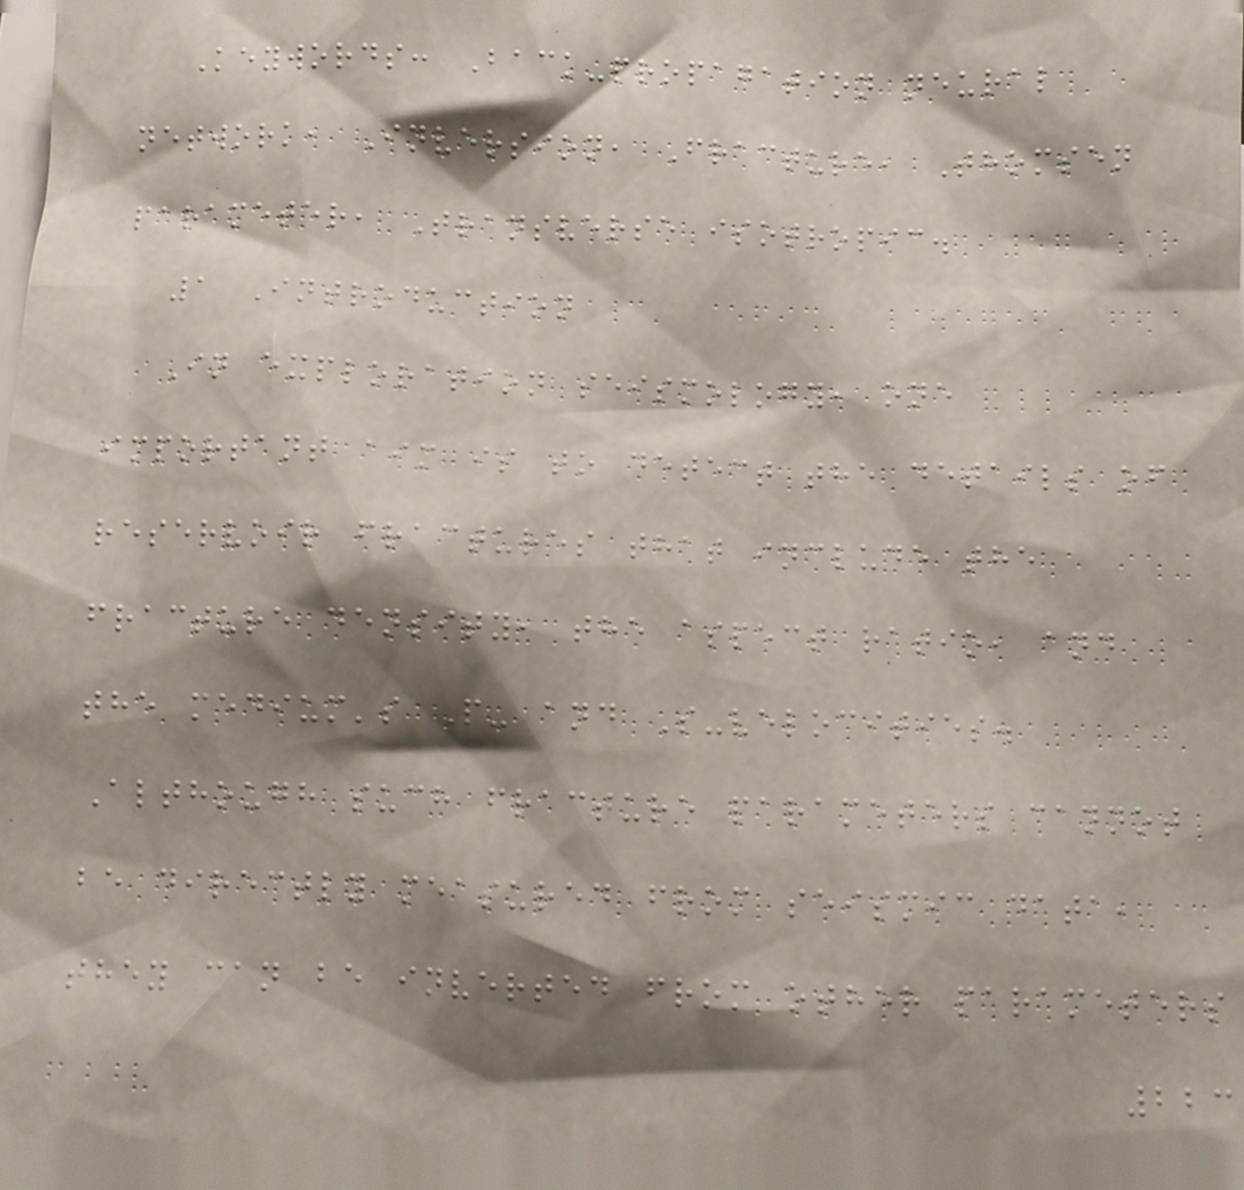Keywords: Back-propagation neural
network, Inversion, Fracture, Thomsen
parameter, Transverse isotropic.
1 Introduction
In exploration seismology, one
important aim is to detect the details of
reservoir fractures that include the
fracture density, the aspect ratio, and
the medium's P- and S-velocities.
Although such fracture parameters cannot
be directly measured from seismic data,
they can be inverted from other parameters
223
